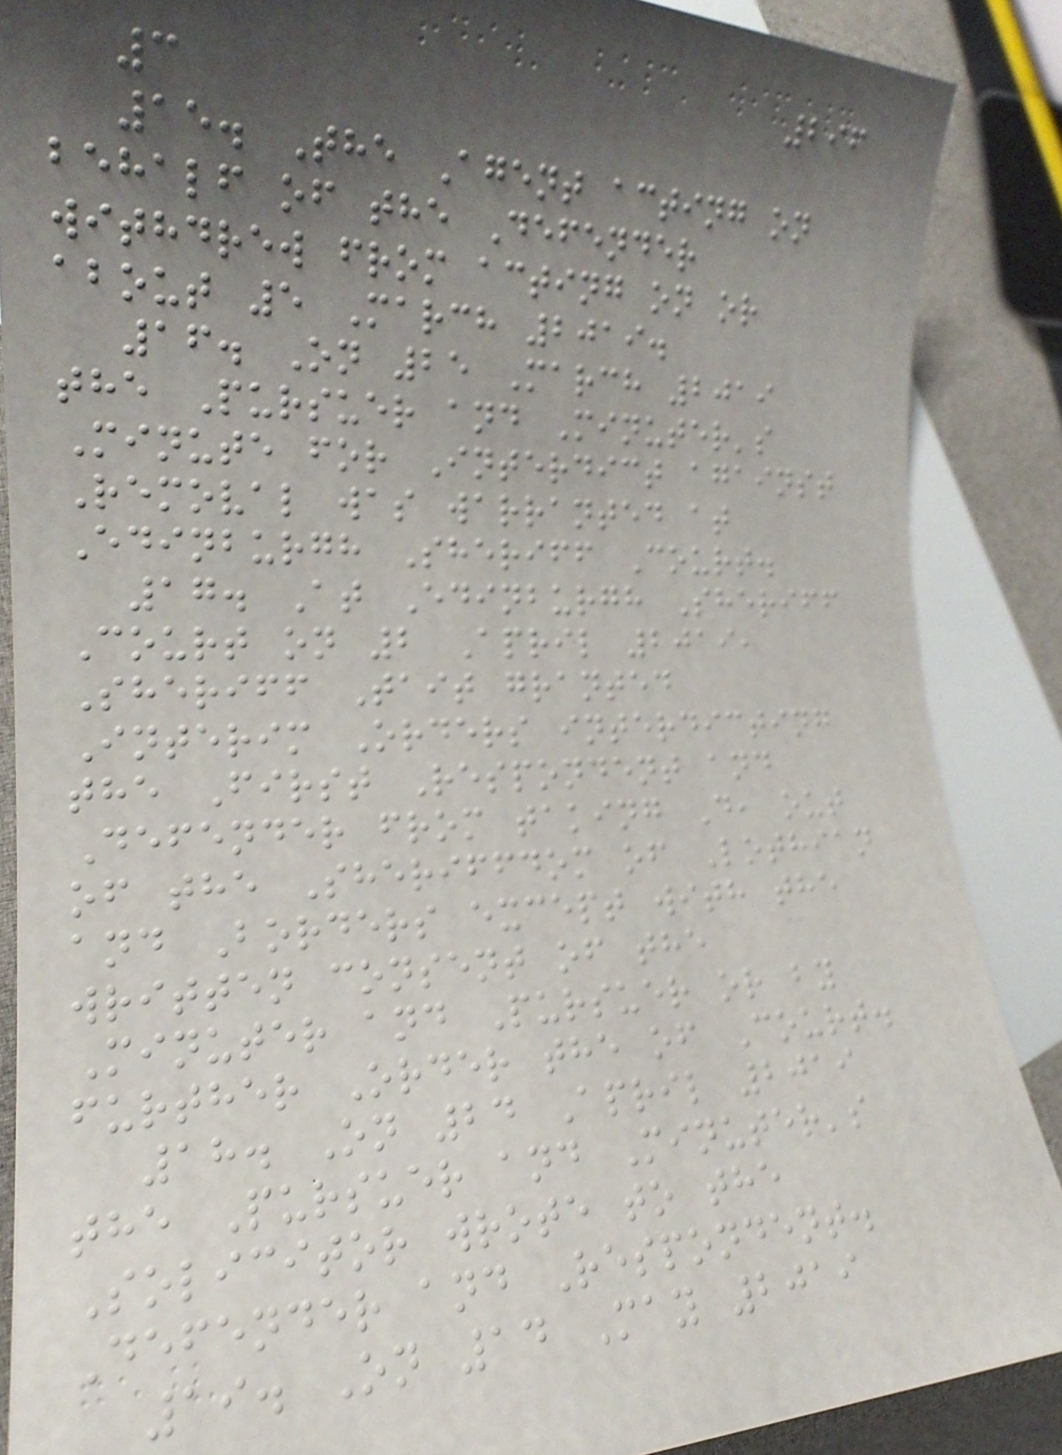296
3
15. The Agent acting on
behalf of the Defender
withdrew from acting on or
about 5 March 2019.
16. On 25 March 2019
the Pursuer and Minuter's
Minute for Interdict against
Removal was warranted at
Edinburgh Sheriff Court.
17. At Edinburgh Sheriff
Court on 2 April 2019,
Sheriff Tait granted
Interim Orders interdicting
the First Respondent and
Defender from taking D, out
of the Sheriffdom of Lothian
and Borders except with the
written consent of the
Minuter and Pursuer or by
further Order the of Court.
18. On 24 April 2019
the Pursuer and Minuter's
Solicitor wrote to the
Defender and Respondent.
19. On 14 May 2019
